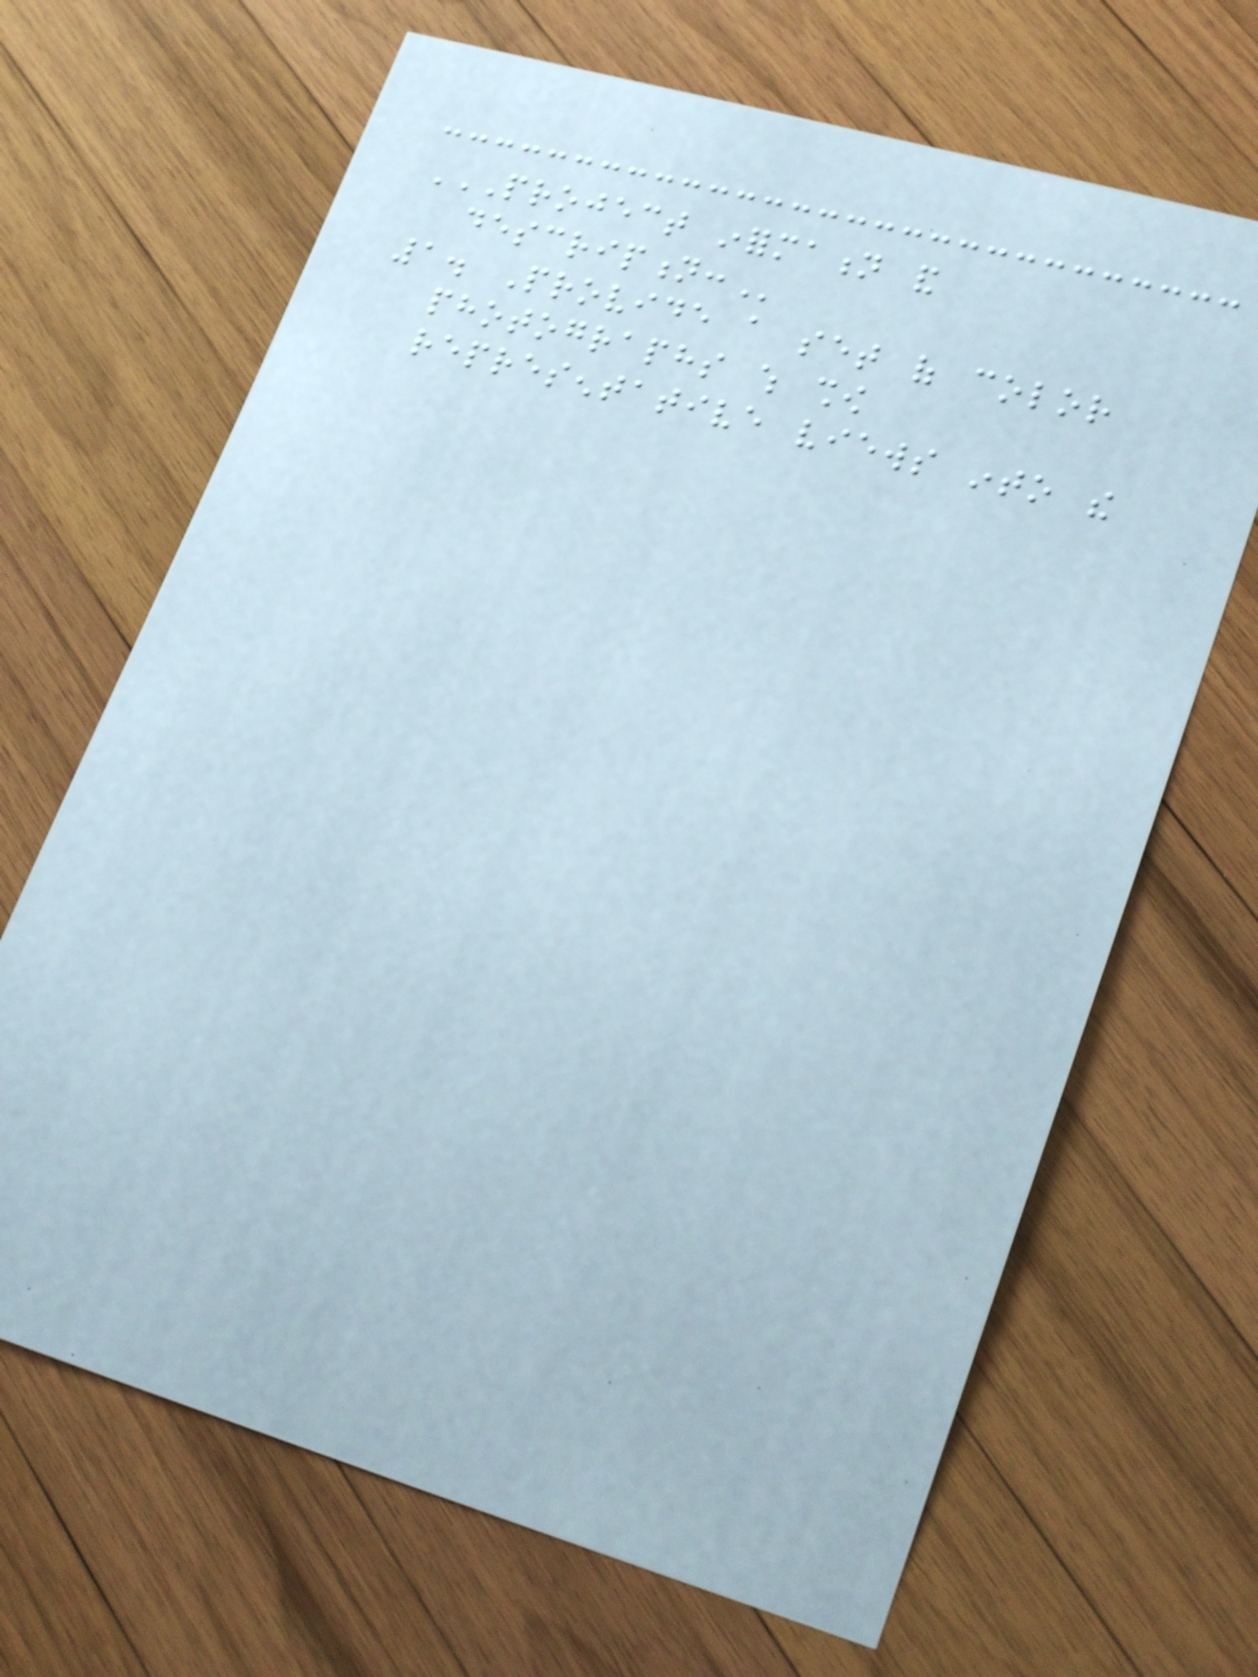PROJECT INFORMATION AND
DESCRIPTION:
1. Provide a set of color
photographs which show
representative views into the
